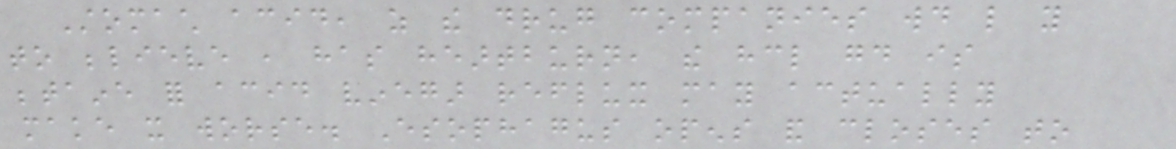Stomach acid, as the drug companies would like you
to believe , has heartburn, the hcl good is
betaine for acid vinegar reflux may actually
make it worse. Esophagus opens and closes to
